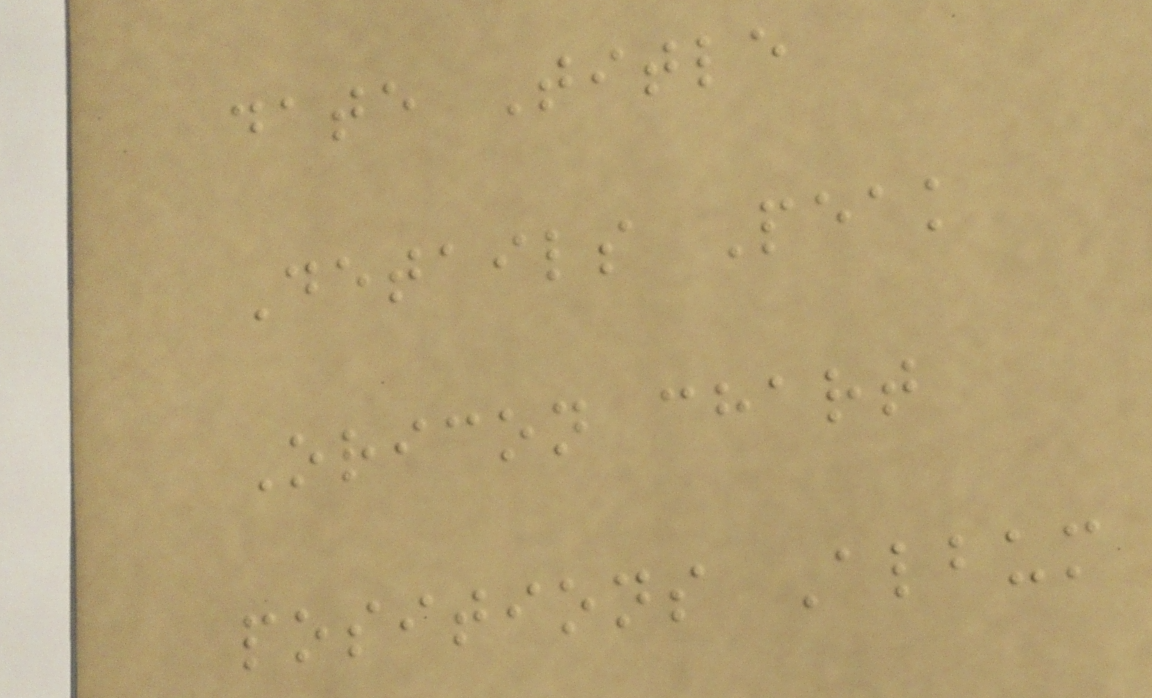date Title
Details Peak
Oricon chart
positions Album
